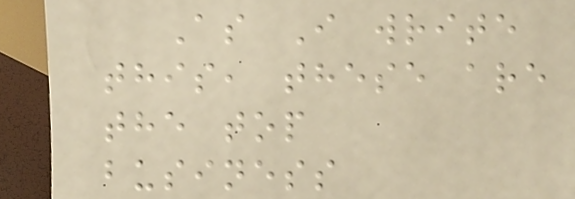As I write
this, these are
the top
business
